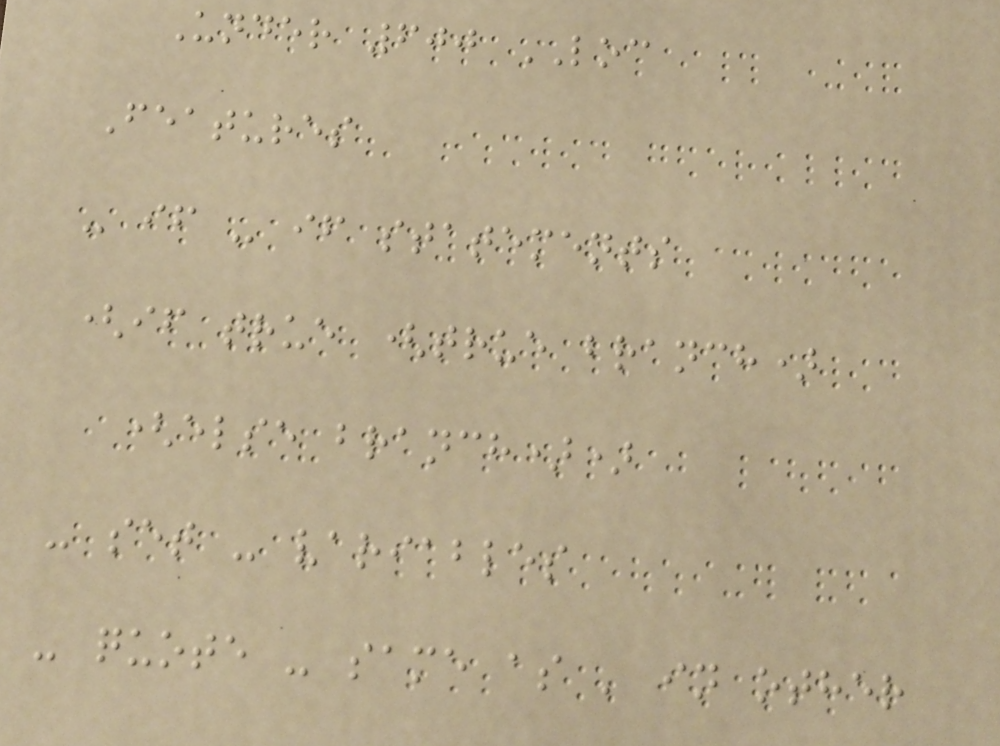Under 600 LOC
Features
- if - if statements
(if true (true branch)
(else branch))
- set - variables
- quote - same as ' in other
